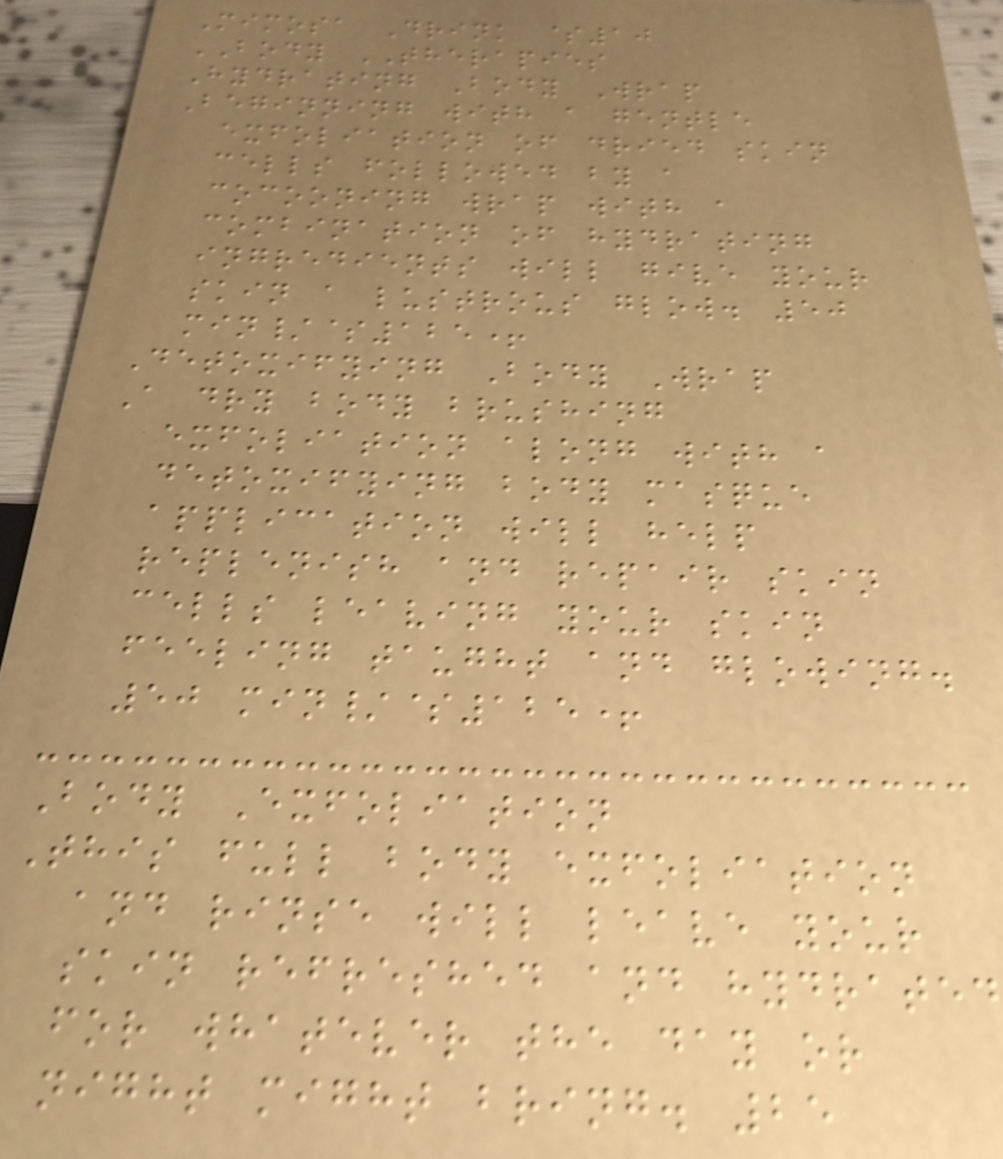Mimosa Drink $10
BODY THERAPIES
Hydrating Body Wrap
Beginning with a gentle
exfoliation of dried skin
cells followed by a
cocooning wrap with a
combination of hydrating
ingredients will give your
skin a lustrous glow. 50
min/$125+
Detoxifying Body Wrap
A dry body brushing
exfoliation along with a
detoxifying body masque
application will help
replenish and repair skin
cells leaving your skin
feeling taught and glowing.
50 min/$125+
Body Exfoliation
This full body exfoliation
and rinse will leave your
skin refreshed and hydrated
for whatever the day or
night might bring. 25
